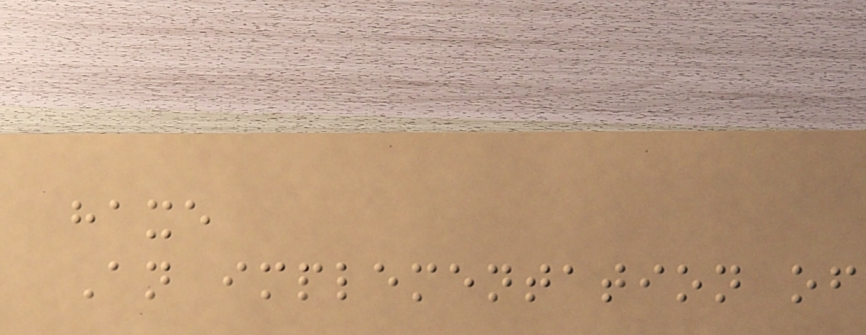haxe
An implementation of
